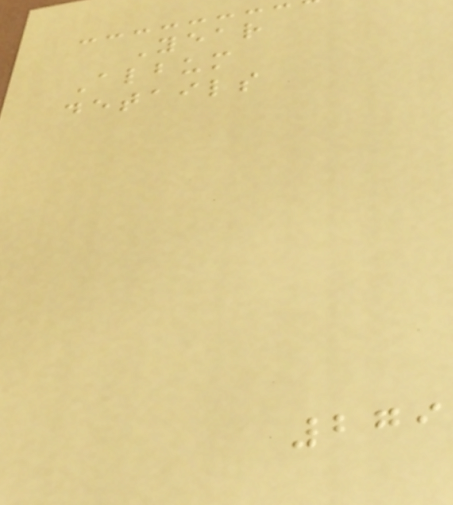Year
Album
details
279
